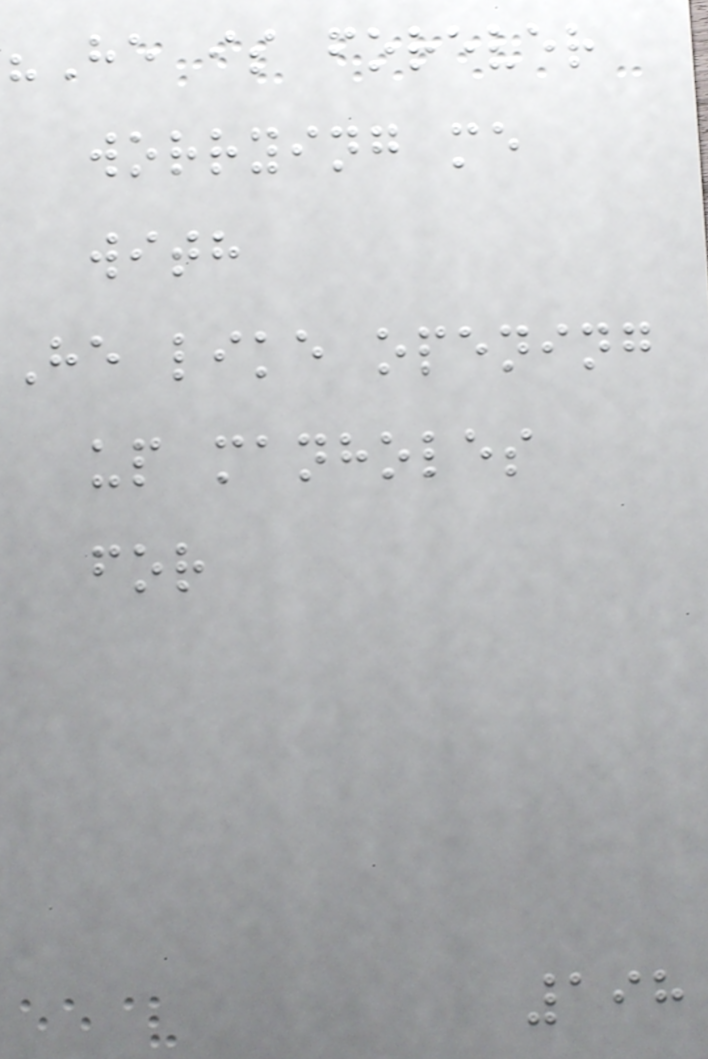"He is forever
worrying me
with
He like opening
up manholes
for
198
